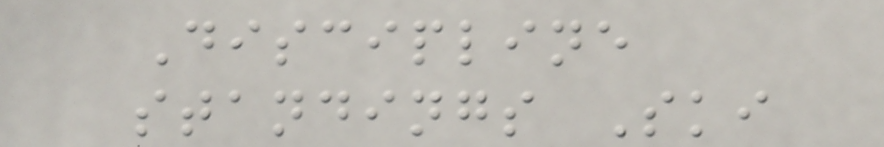Discipline
standings Ski
